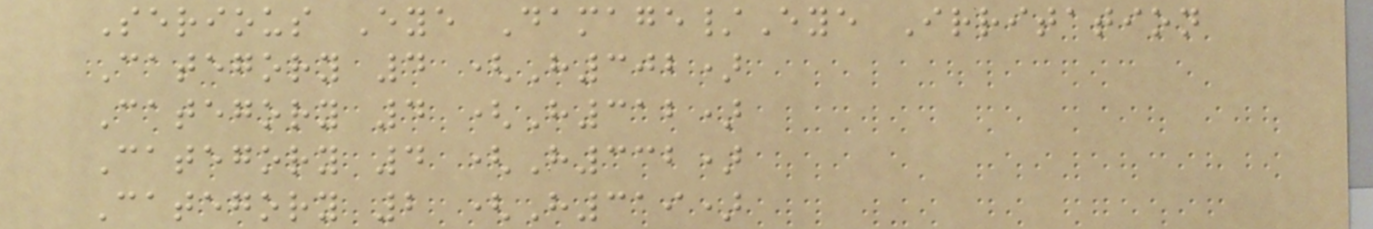Serious Eye Damage/Eye Irritation
Category 4 (H302)
Category 4 (H312)
Category 4 (H332)
Category 2 (H319)
